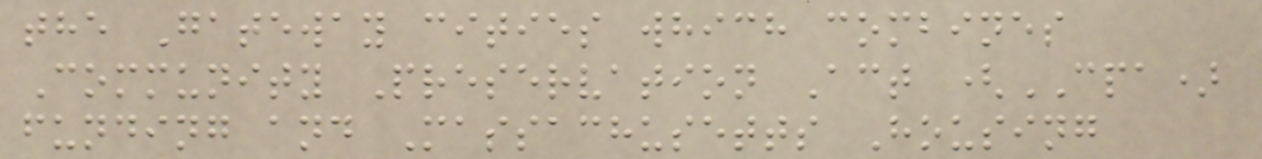the Gateway cities which combines
Community Preservation Act (CPA)
funding and Massachusetts Housing
